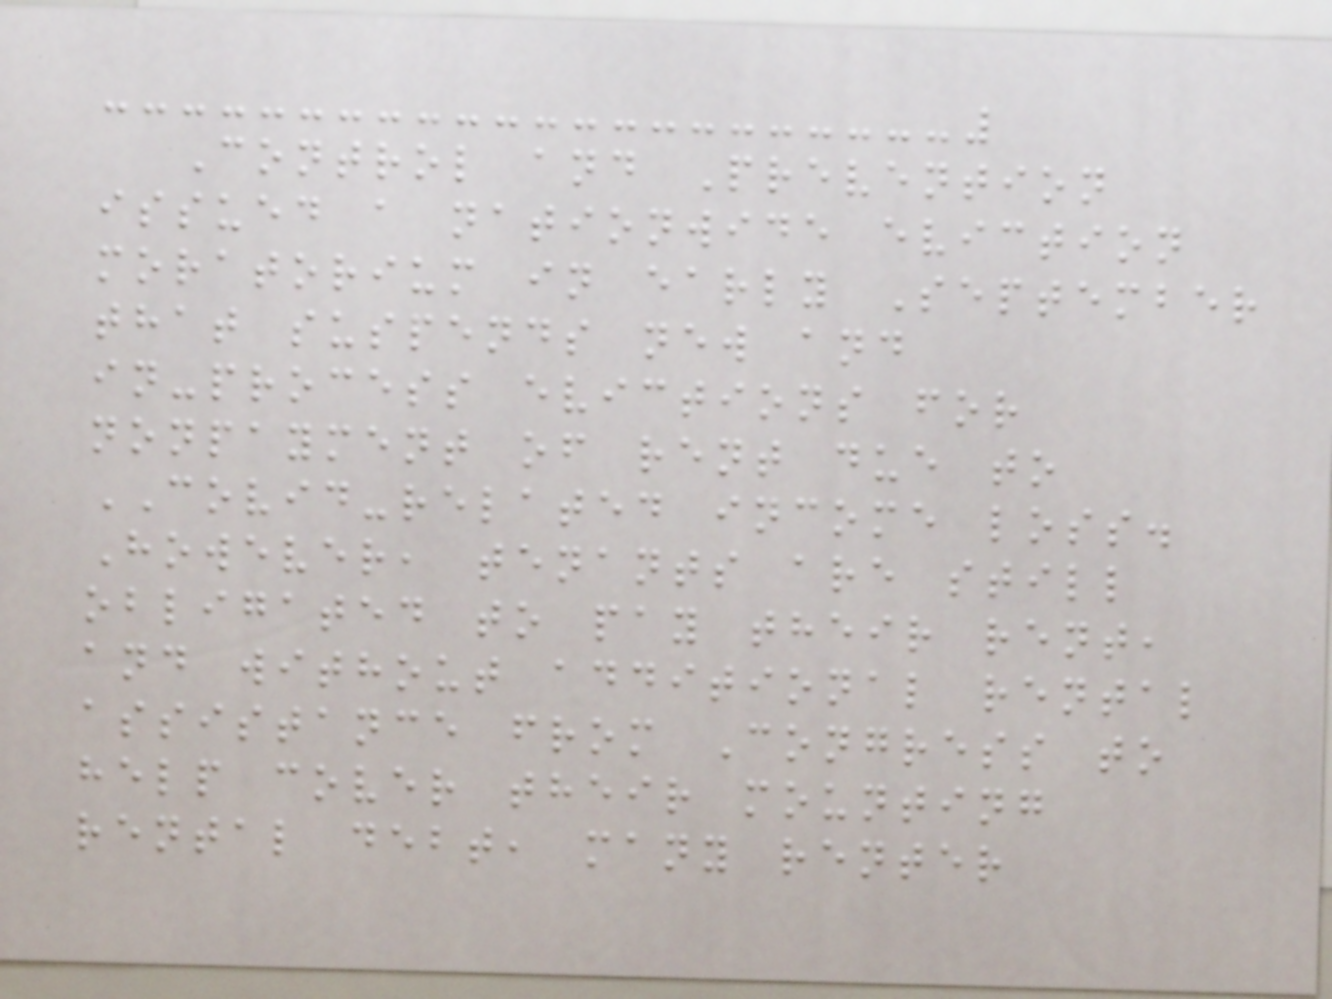Control and Prevention
issued a nationwide eviction
moratorium in early September
that suspends new and
in-process evictions for
nonpayment of rent due to
COVID-related income loss.
However, tenants are still
obligated to pay their rent,
and without additional rental
assistance from Congress to
help cover their mounting
rental debt, many renter
